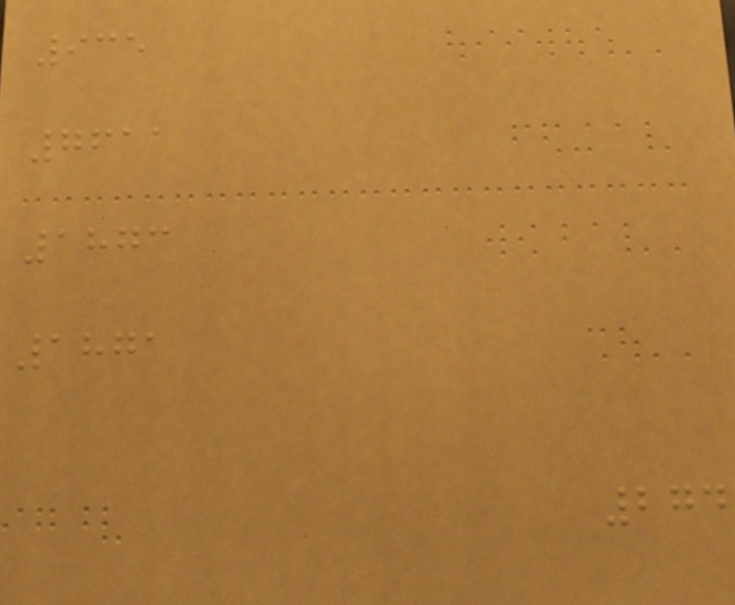935
7611
1873
1871
274
